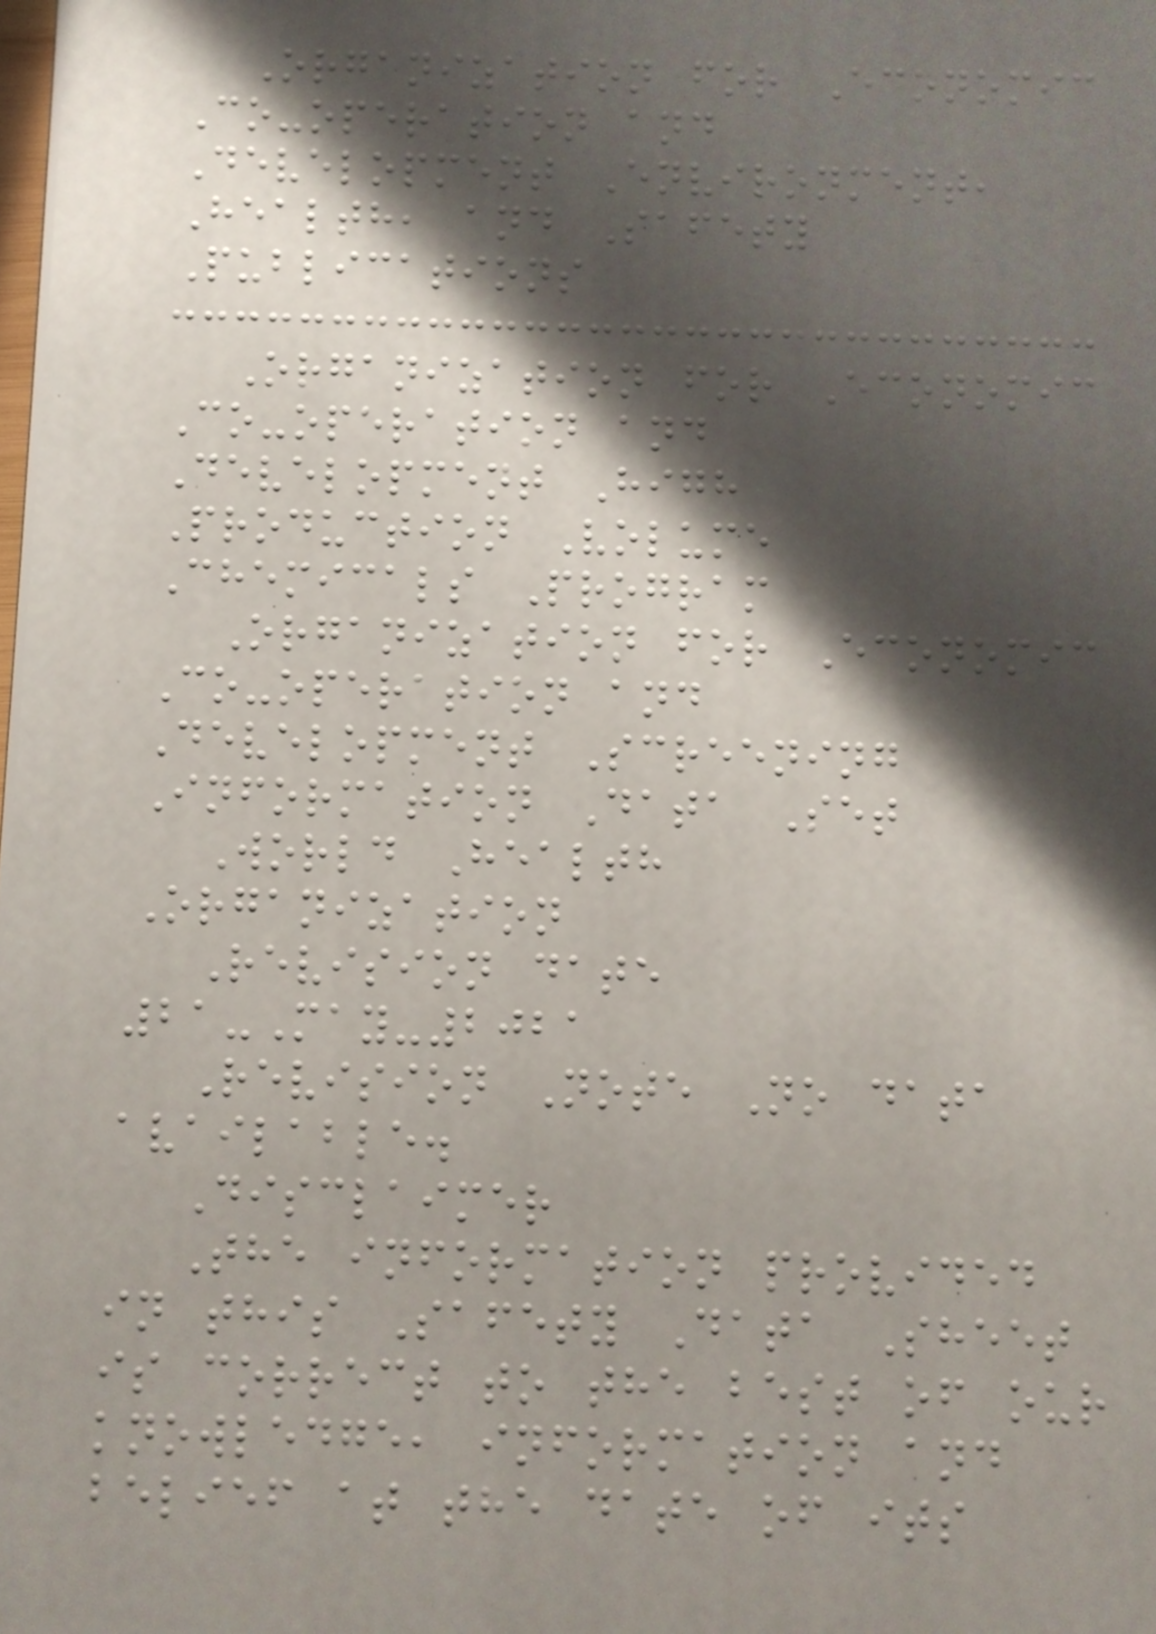Organization for Economic
Co-operation and
Development Environment,
Health, and Safety
Publications
Organization for Economic
Co-operation and
Development High
Production Volume
Chemicals Program
Organization for Economic
Co-operation and
Development Screening
Information Data Set
World Health
Organization
Revision date
21-May-2021
Revision Note No data
available.
Disclaimer
The information provided
in this Safety Data Sheet
is correct to the best of our
knowledge, information and
belief at the date of its
